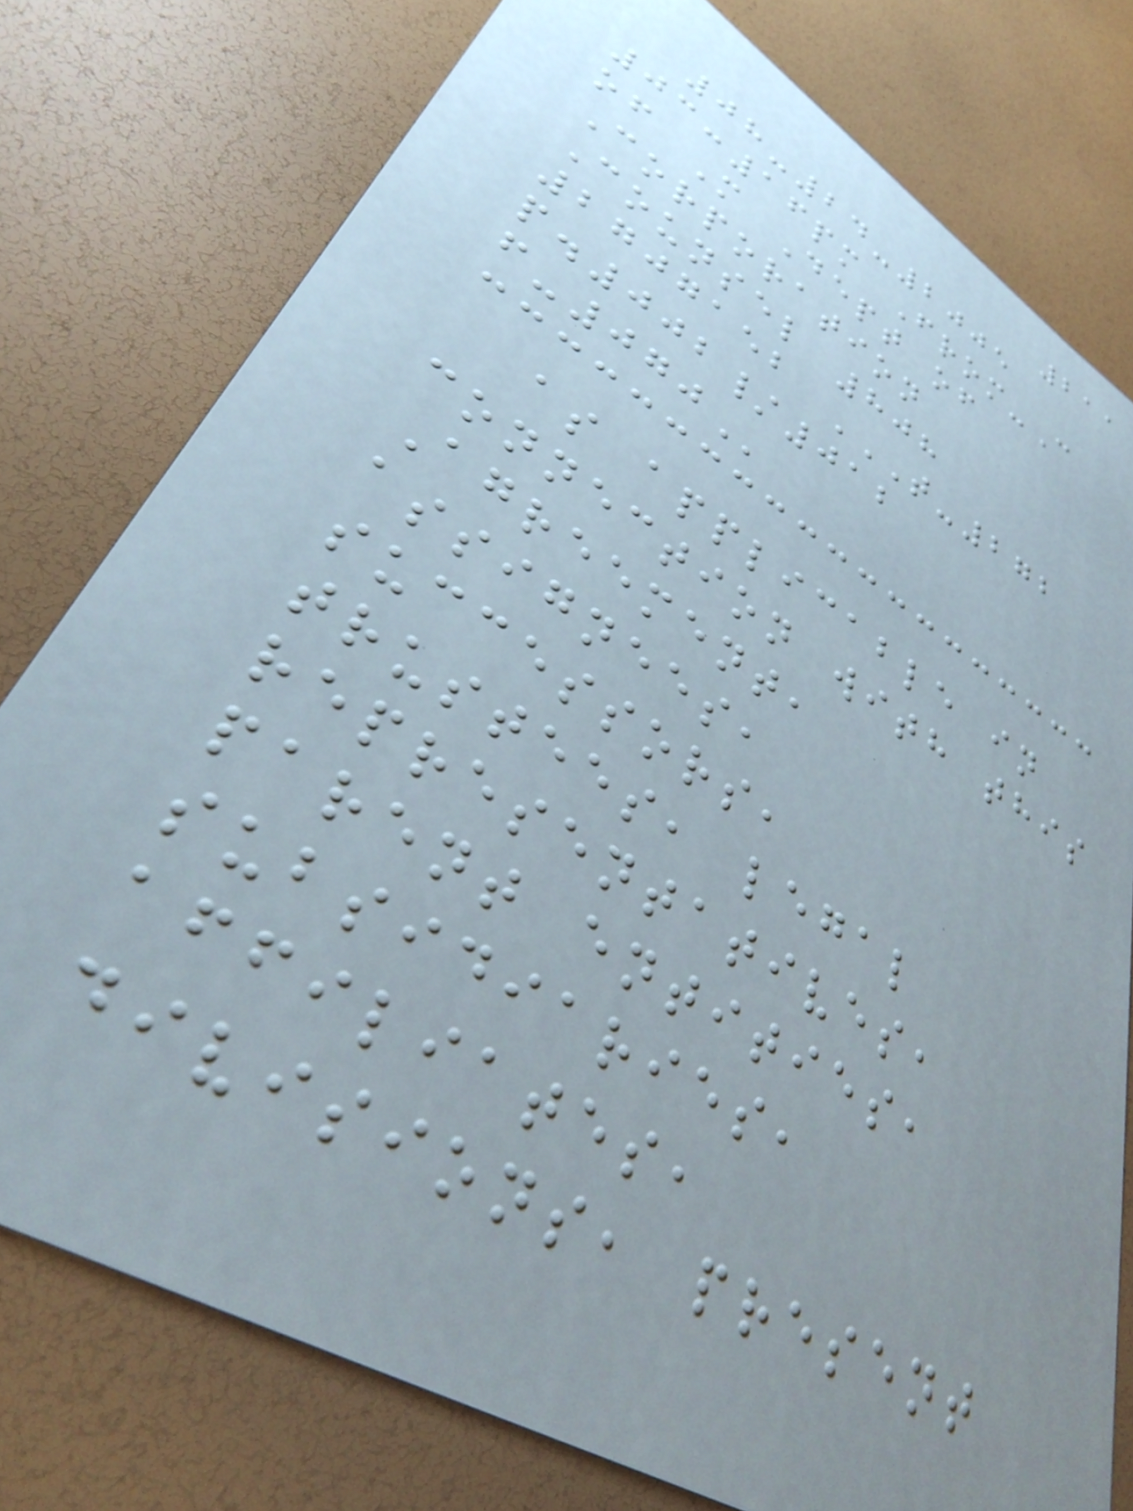211
08-24-2005
03:16pm From-C
of M Dept of
Corporation
Counsel 808
2707152 T-272
P.002/012
F-070
as applicable in
connection with this
Agreement,
assignees,
successors,
trustees, legal
representatives,
parent entities,
subsidiaries,
affiliates,
divisions, present
